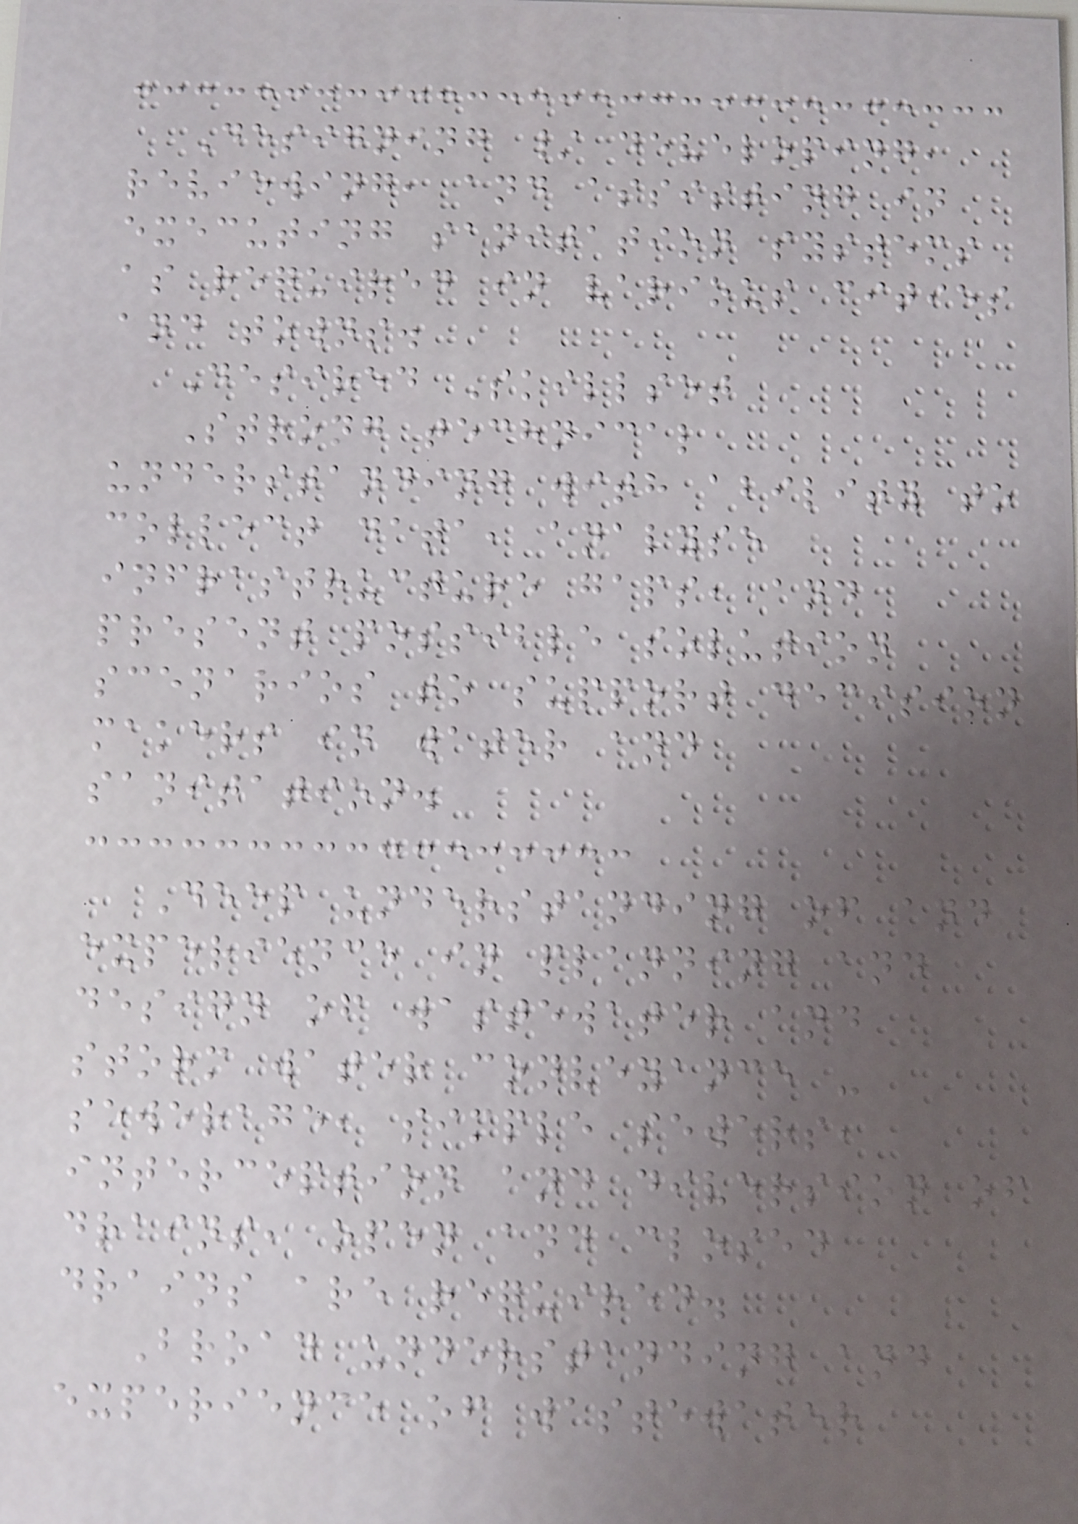Designing / developing,
reviewing, and assisting in
executing sanitation systems
as required in various cities
and towns.
Desired Skillset
Strong technical
understanding with ability to
collect data, analyse
infrastructure gaps, and
present possible solution
scenarios to support decision
makers in water and
sanitation.
Deep understanding of and
experience in planning and
design of wastewater and
storm water conveyance -
sewerage, simple sewers,
interception and diversion of
drains, open and closed
drains are required.
Broad understanding and
experience of wastewater
